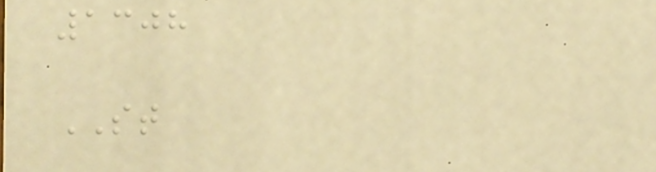1308
ST
